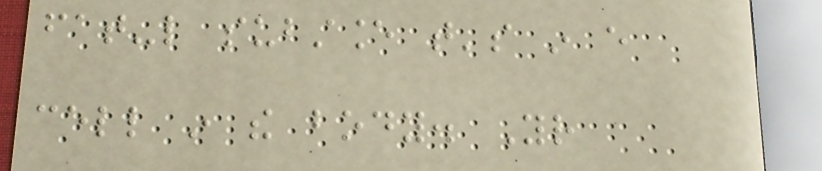fat-like substance that's in every
cell in the body. Your
